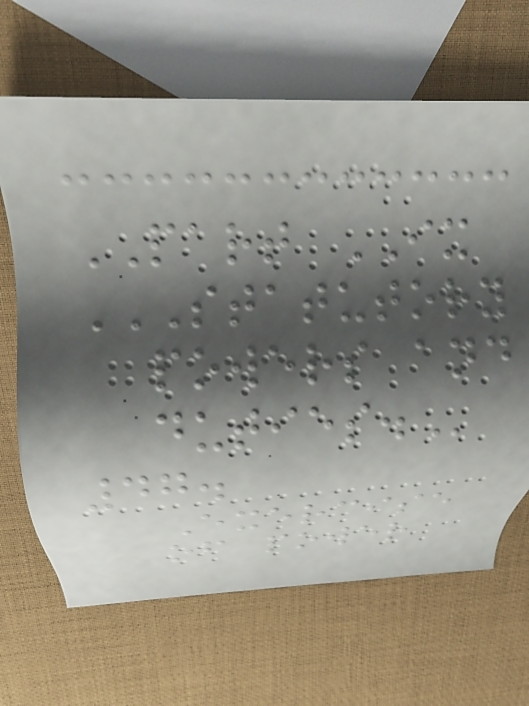PART IX
STATUTORY
POWERS AND
DUTIES.
47.
Exercise
of power
